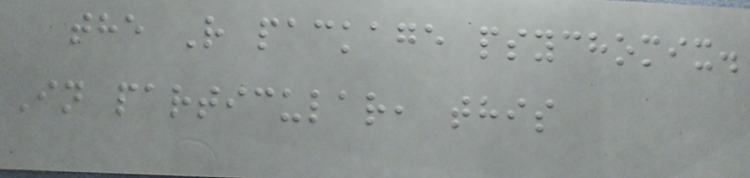the R package psychomix.
In particular, this
